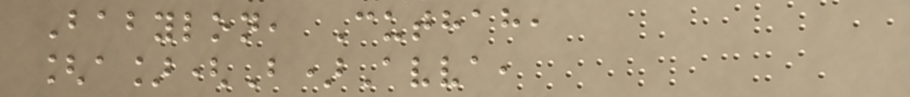Babylon, Cuthah,
[a](B)Avva,
